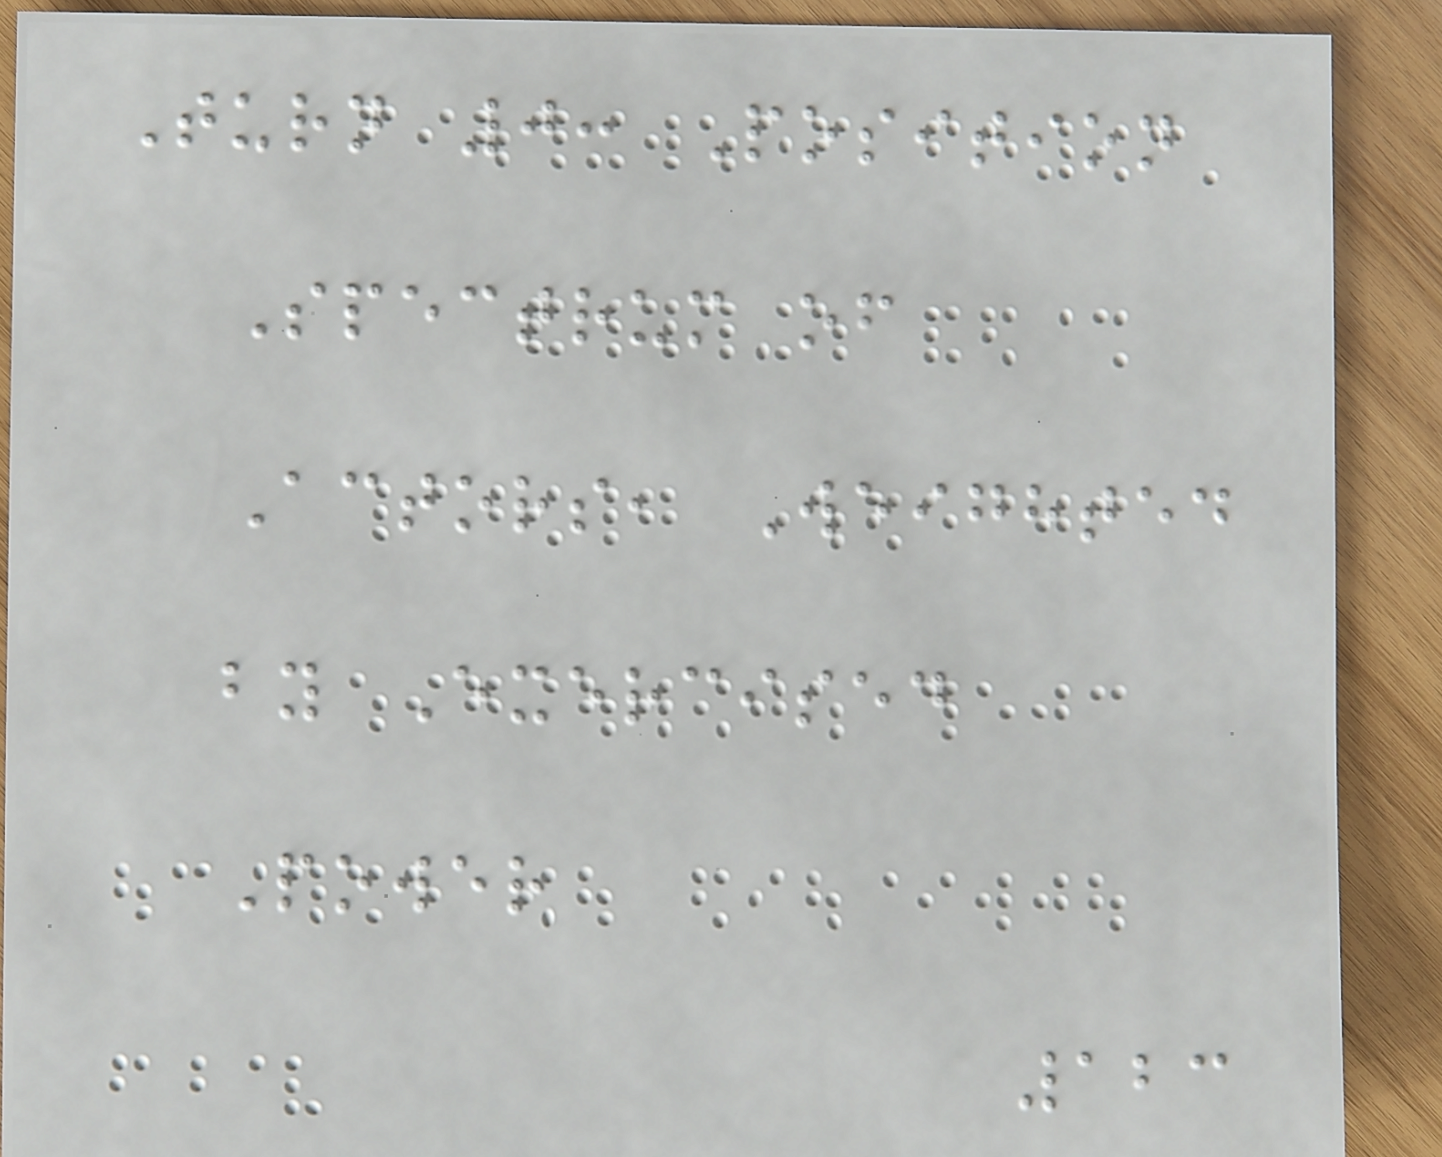Turn 0: Position
Spectrum of
Actors, Weighted
by Exercised
Power
123
